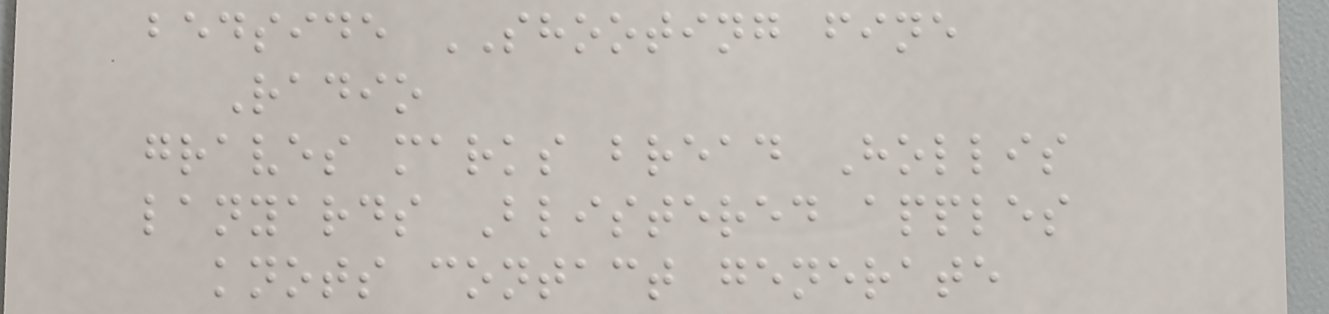bedside SHOOTING fine
Radio
graves marks bread Hollis
lanyards Blistered apples
knots contact generate
